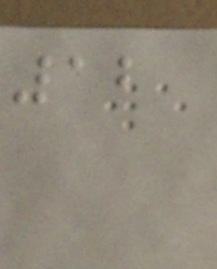12
